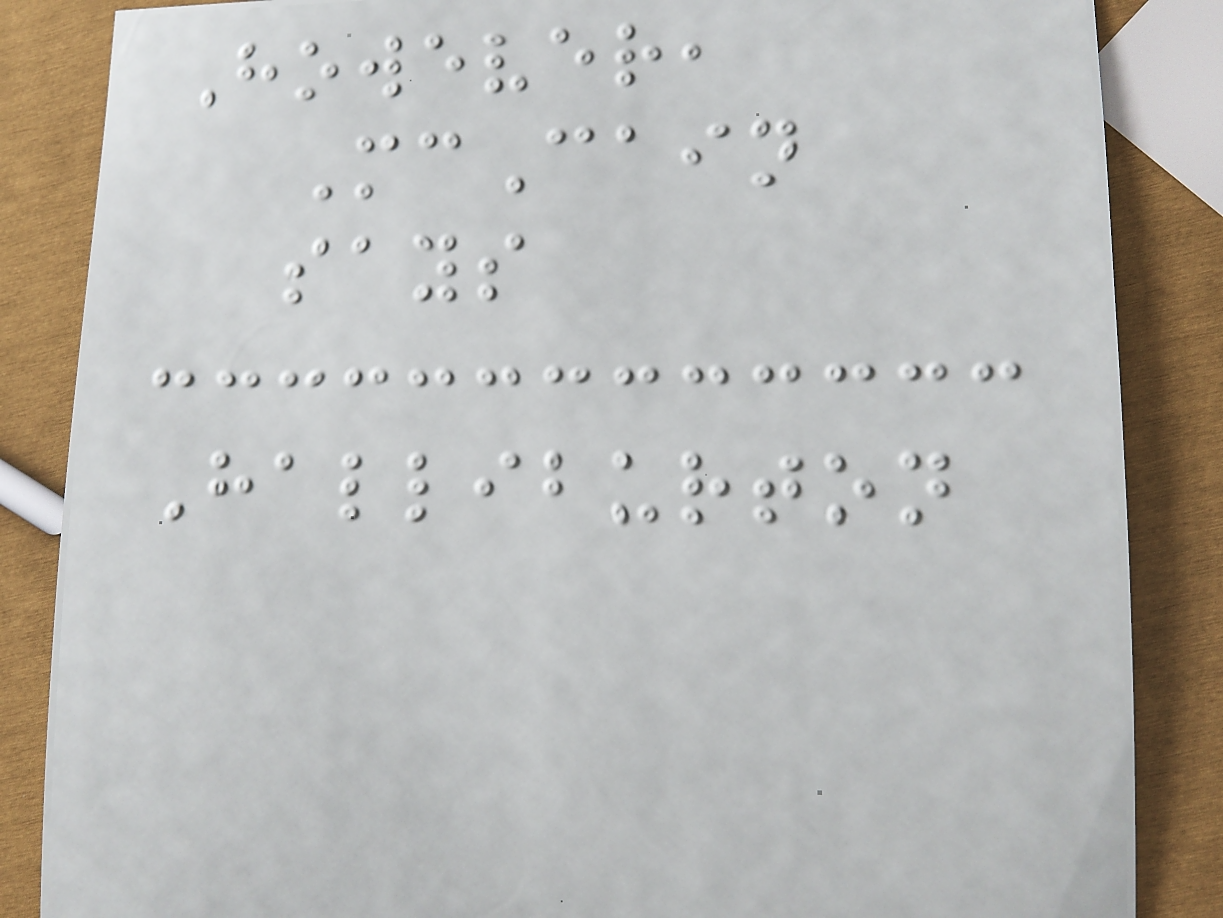However,
McCain
says
Halliburton
